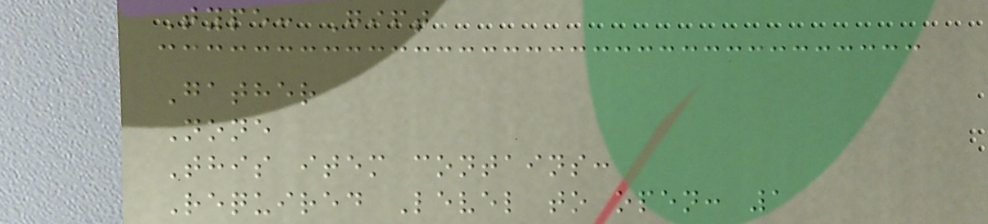Type: Gift
Gather
None
This item contains:
Required Level to open: 1
